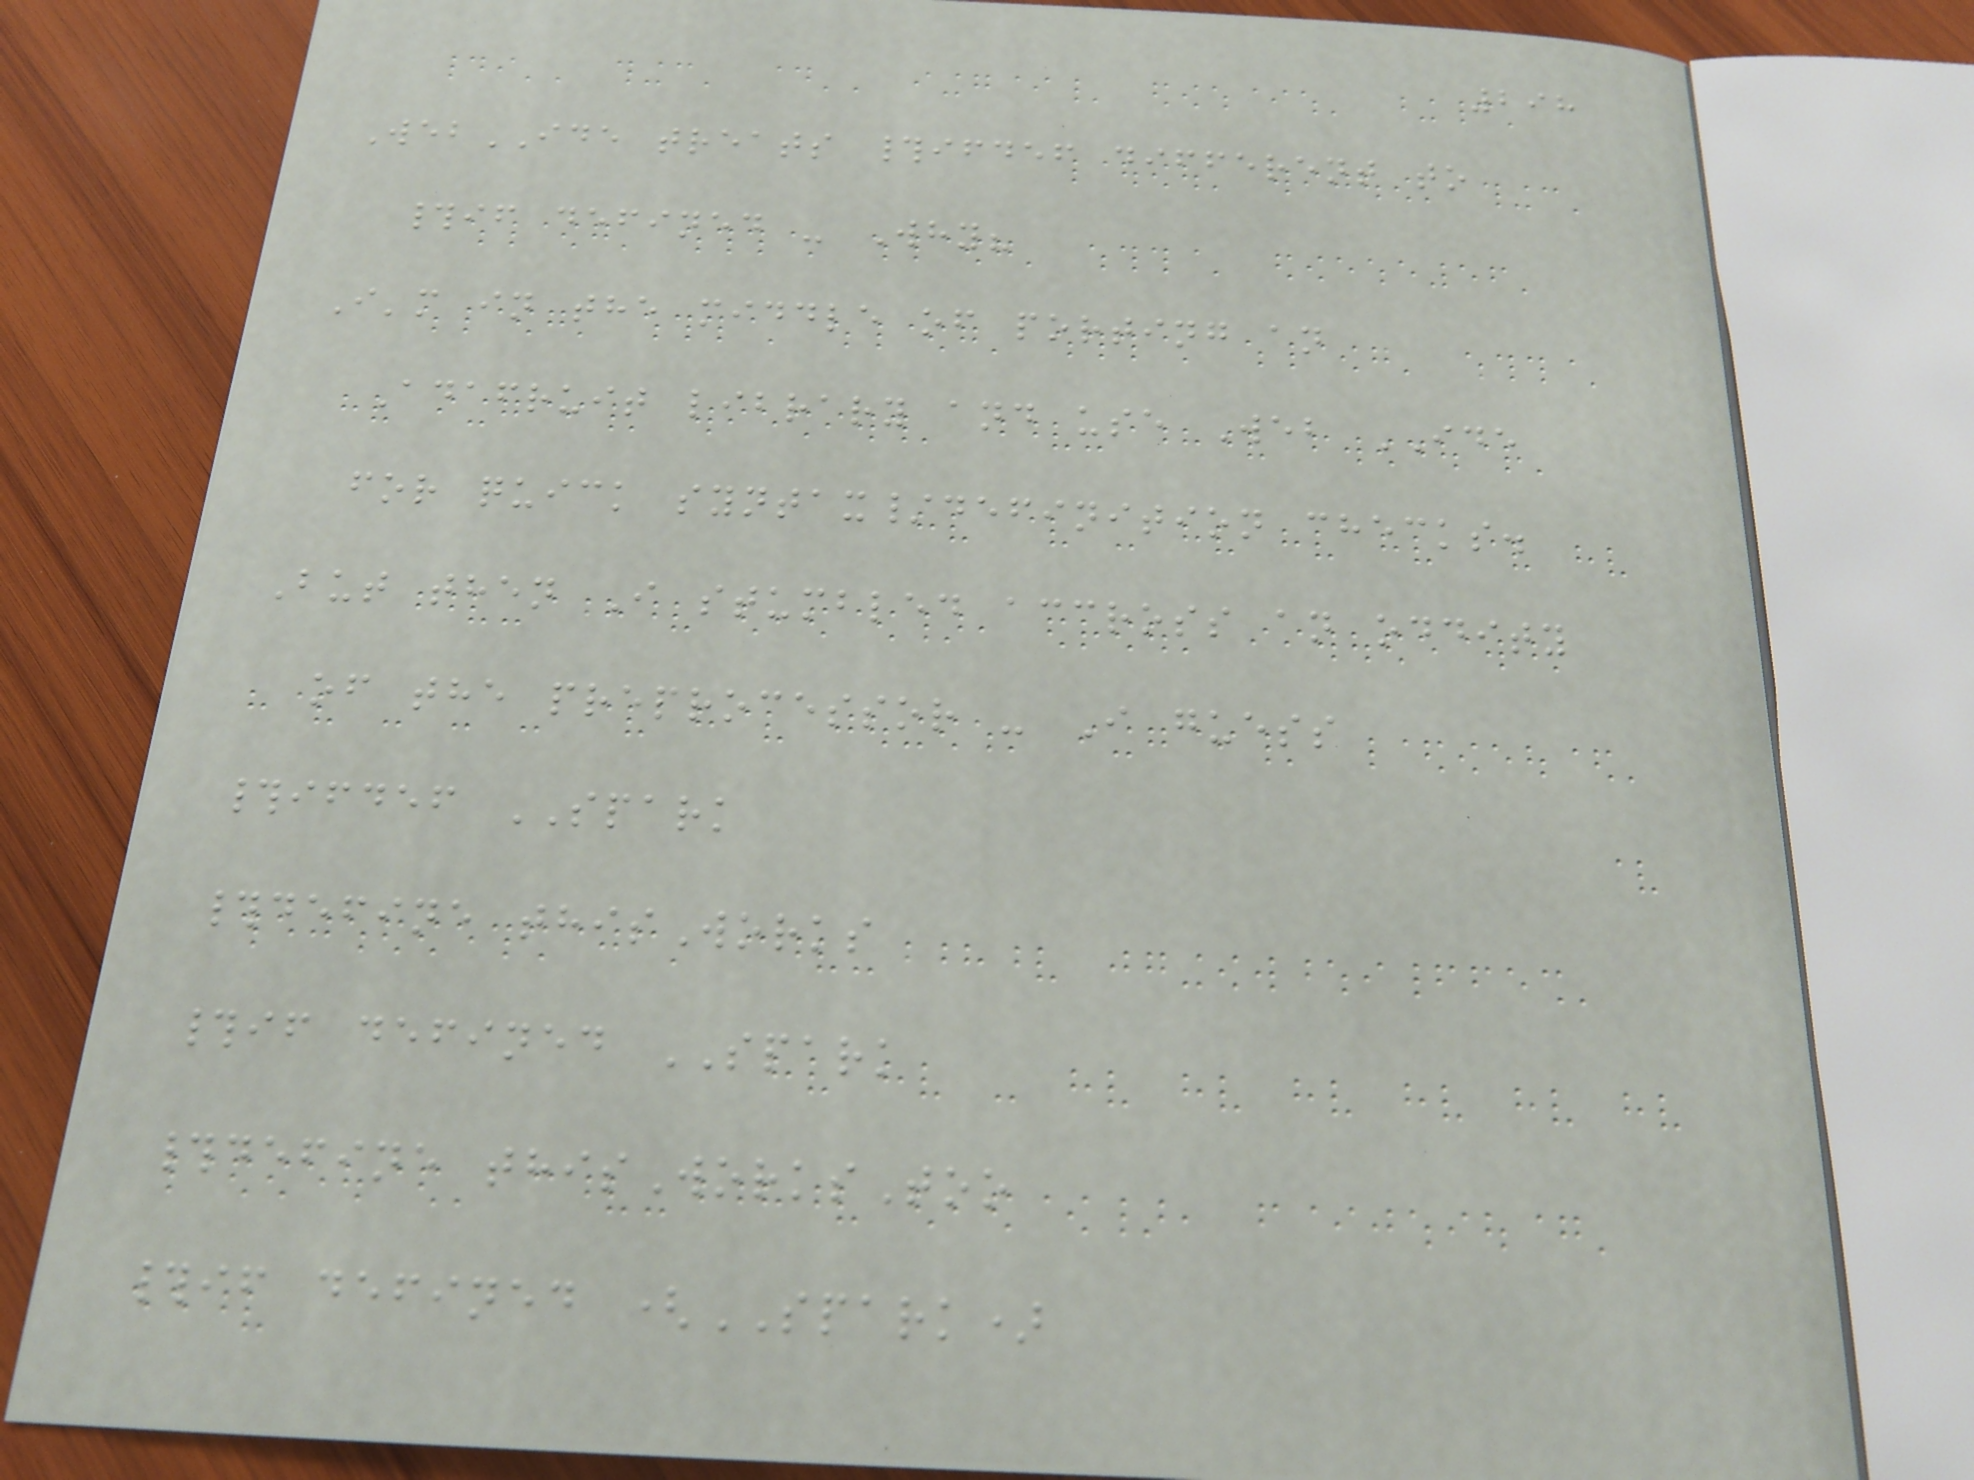298
WebIDE treats #ifdef different to
#if defined - Why?
I'm in the middle of porting an
Adafruit library and use Web IDE
for quick syntax/definition checks.
But then I stumbled accross an oddity
of the preprocessor - I guess
#ifdef SPARK
#define thisWorks
#if defined SPARK
#define thisWorksToo
#if defined (SPARK)
